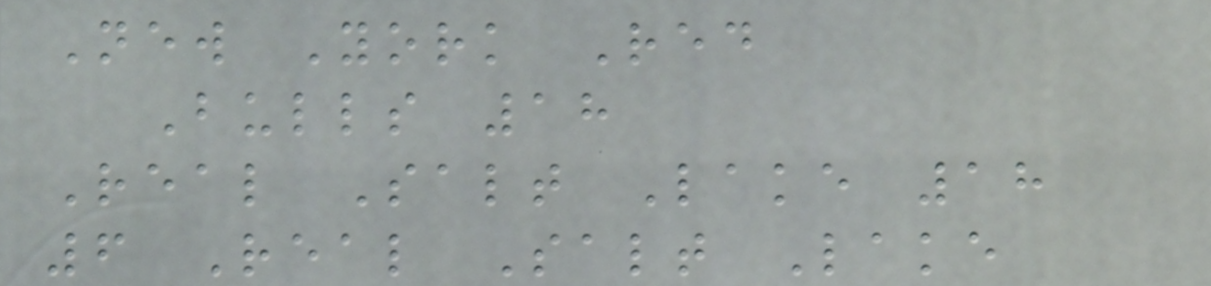New York Red
Bulls 18
Real Salt Lake 18
6 Real Salt Lake
